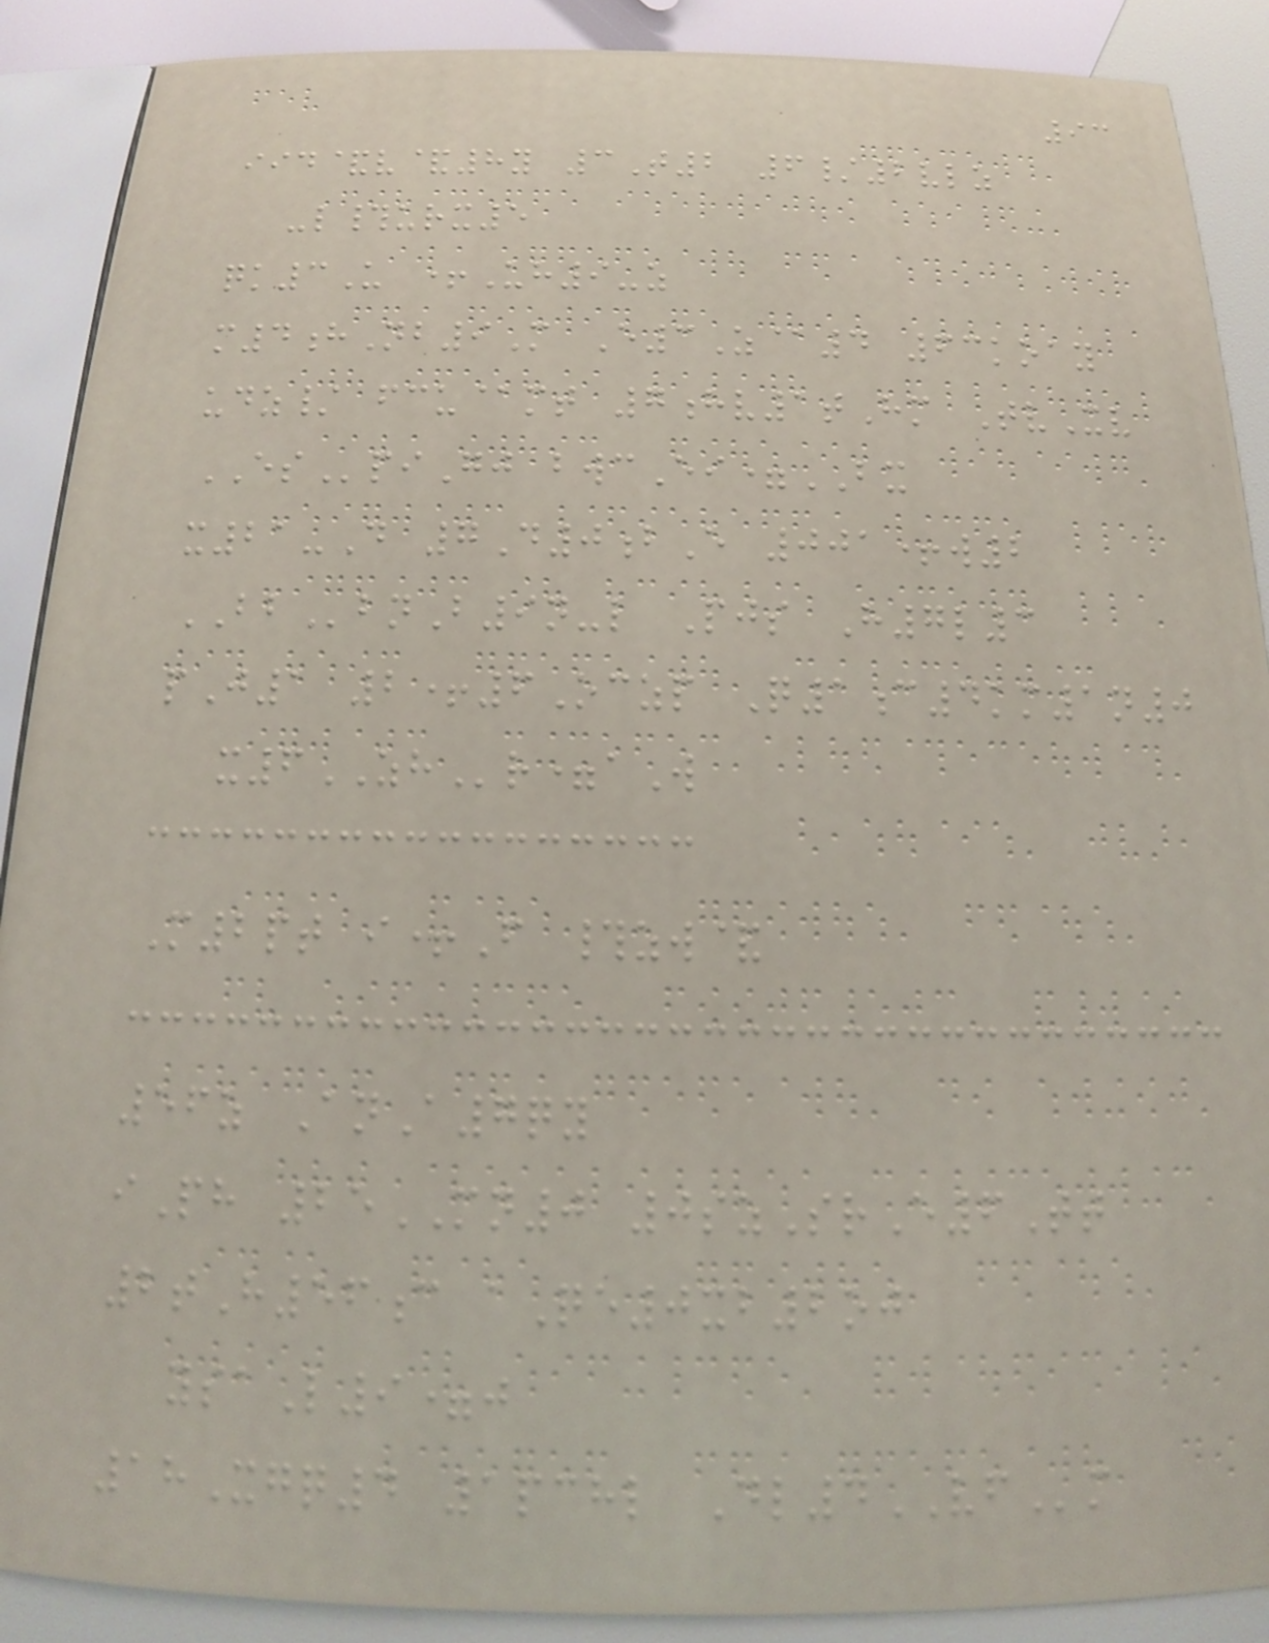93
iid&v&8y 3T2 6/2vlz
-l#urx5
qk3U +Uh9-z
m4hNb9M E3Z@4 63koay
udz/ fcu@mt 7hv1tHm TvXv
ESpiGj bwcEi=BX
x21-D 7D0bE 001+w2
BBbnB9n-l Pjs H7l3
pJ1 2+6Oczp Q1c4km1n0
x6ZHr=aW
M2pt i+F #zw&
56z AnA7qy
iPh 25MN0 0szSrE6Tt
2tH56c aQe0xb2oj
ysaL9=j
18Xgq4 1pchl Dl4VFm
